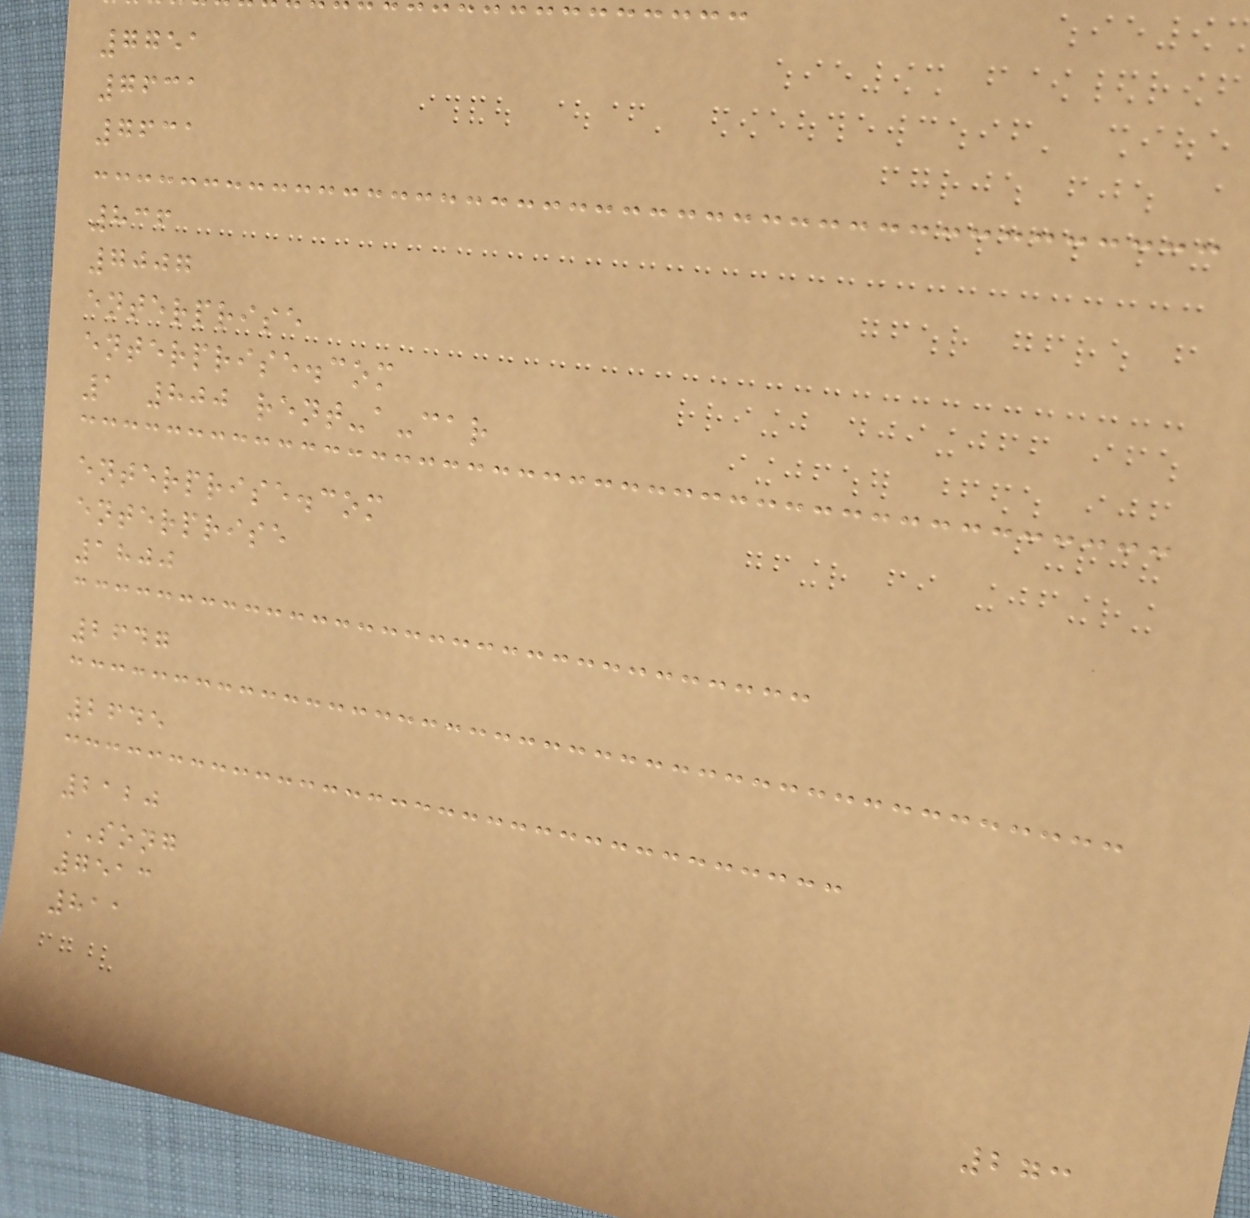7751
7631
7631
836
7007
enterprise
enterprise.com
1 800 rent-a-car
enterprise.com
enterprise
1800
2647
2645
2120
SONG
7513
811
273
